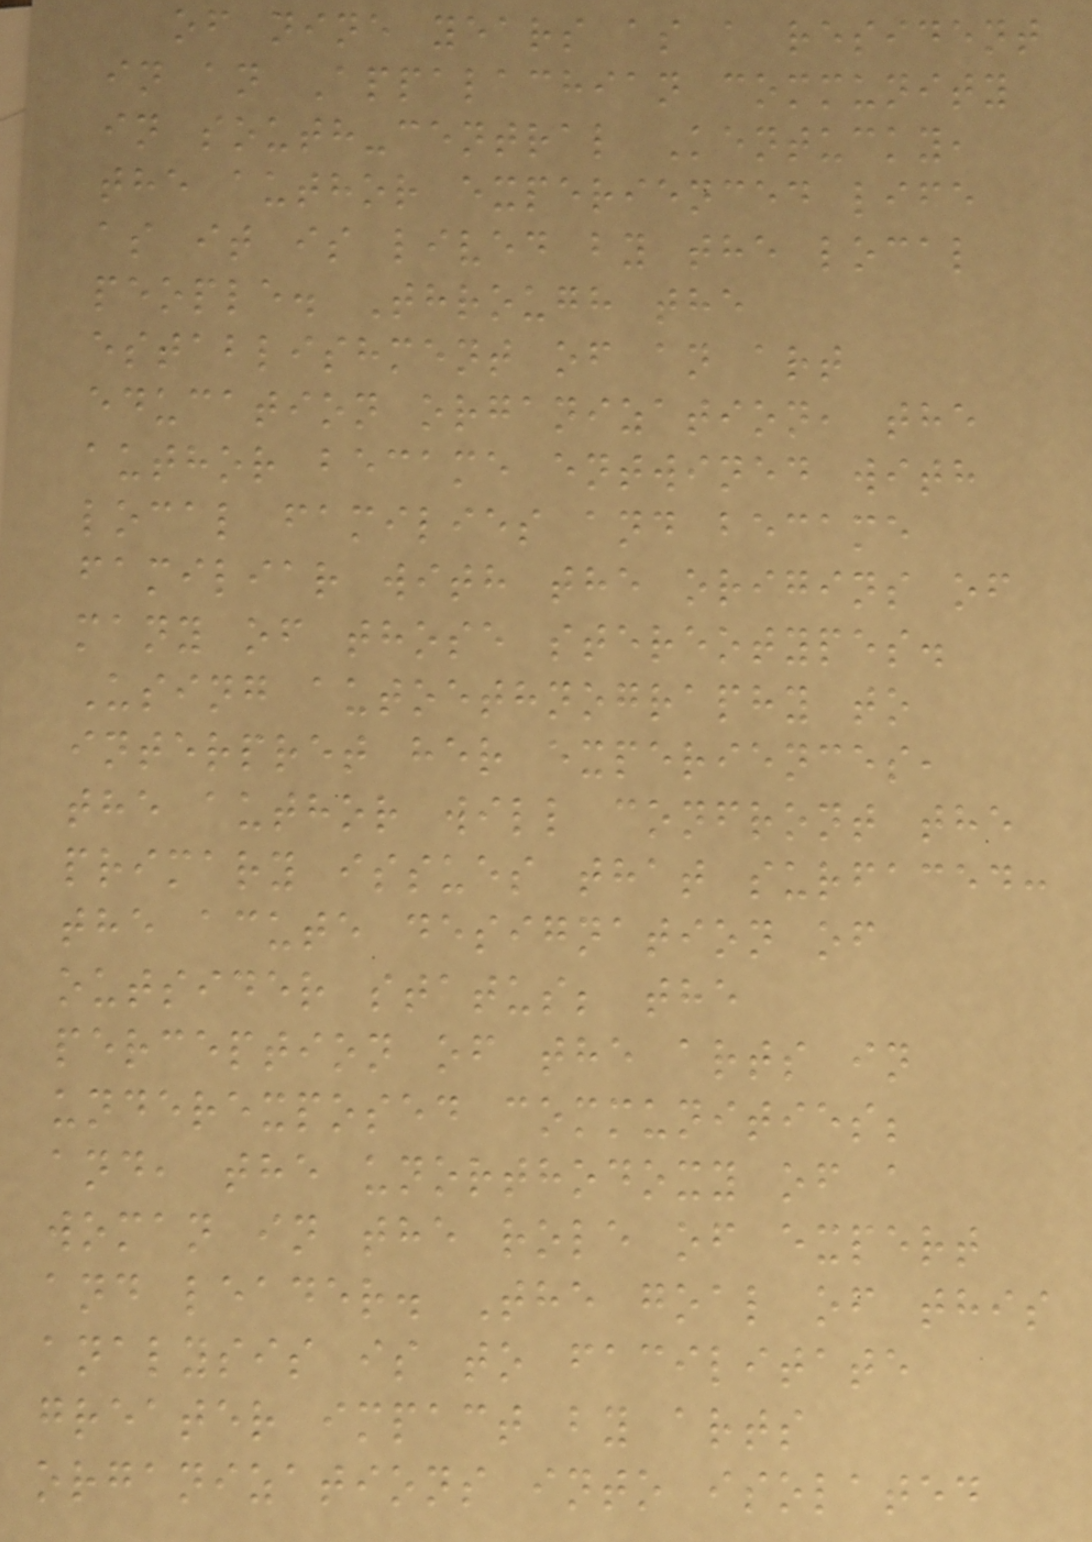of nine years as a resident
in an Appalachian community
in south-central Kentucky,
the author experienced life
as it is lived by the local
people. Through the
establishment of an art
education organization, the
author became entwined with
local families and became
familiar with the origins of
many of those stereotypes.
Using autoethnography to
interpret her experiences,
the author will confront the
primary issues that surfaced:
the acute designation of
outsider status; the
perception of the arts in
underexposed communities;
and, the unorthodoxy of a
woman in the role of expert
and leader. The goal of this
analysis is to facilitate
greater impact by arts
organizations into isolated
